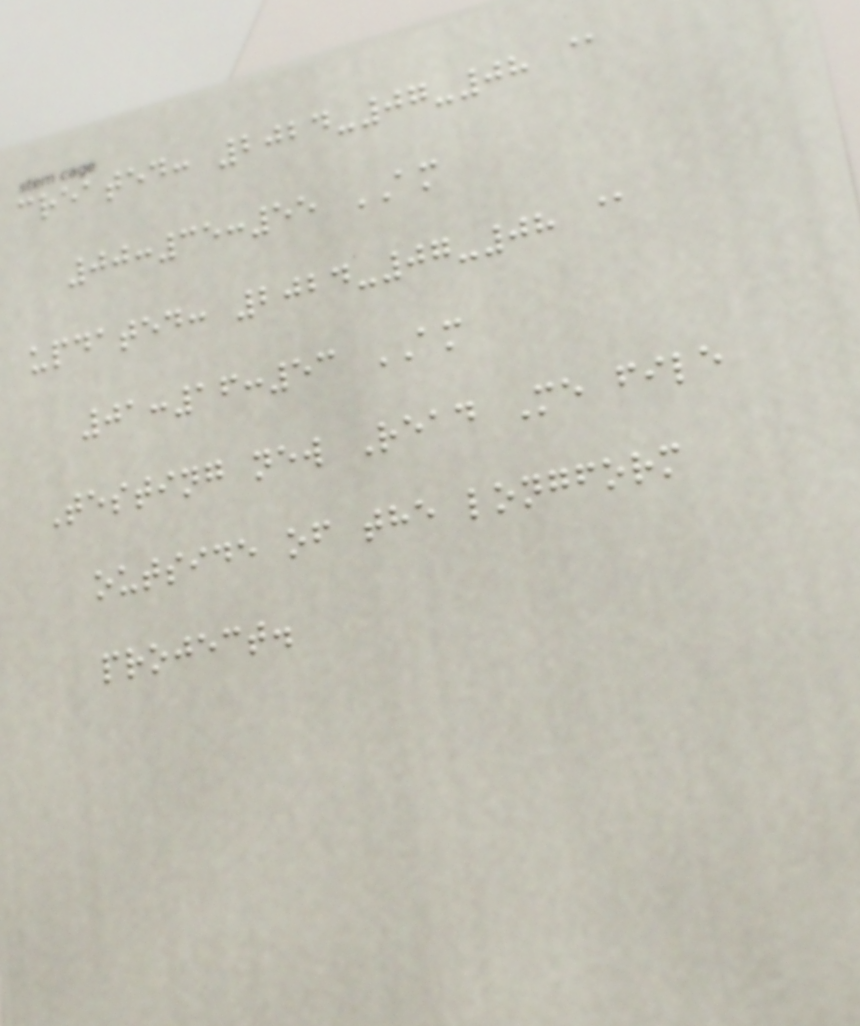created: 2024-07-08 @
00:35:55 AM
updated: 2024-07-08 @
01:16:53 AM
Testing new Read Me file
outside of the longform
project.
